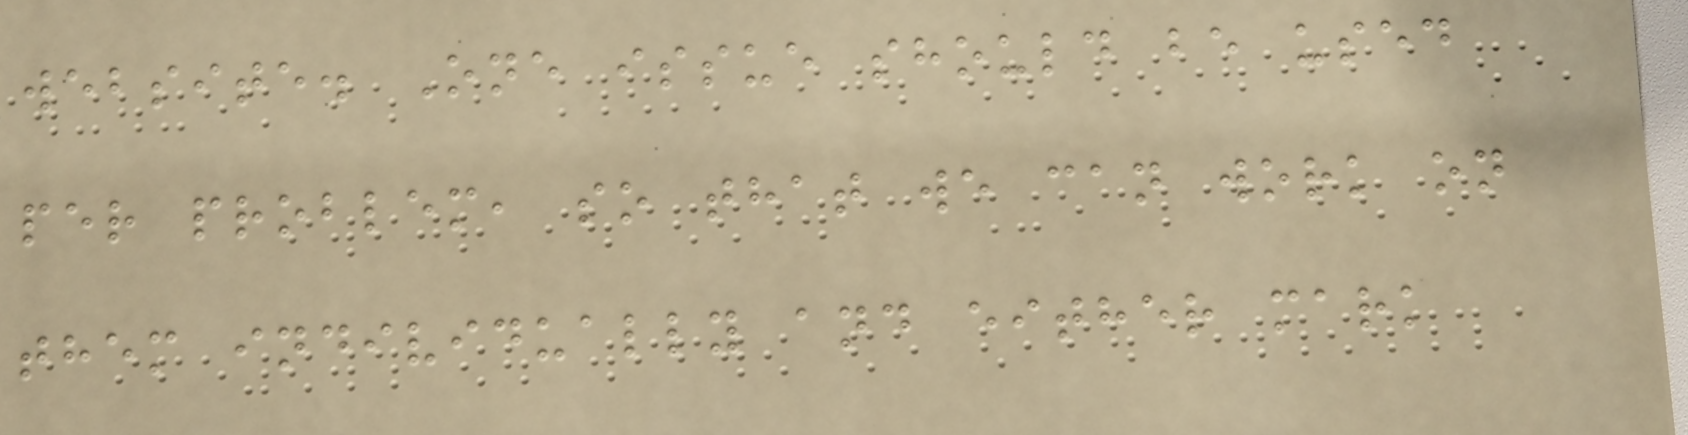website. One issue should be used
per problem, so that we can work on
them individually and either mark
